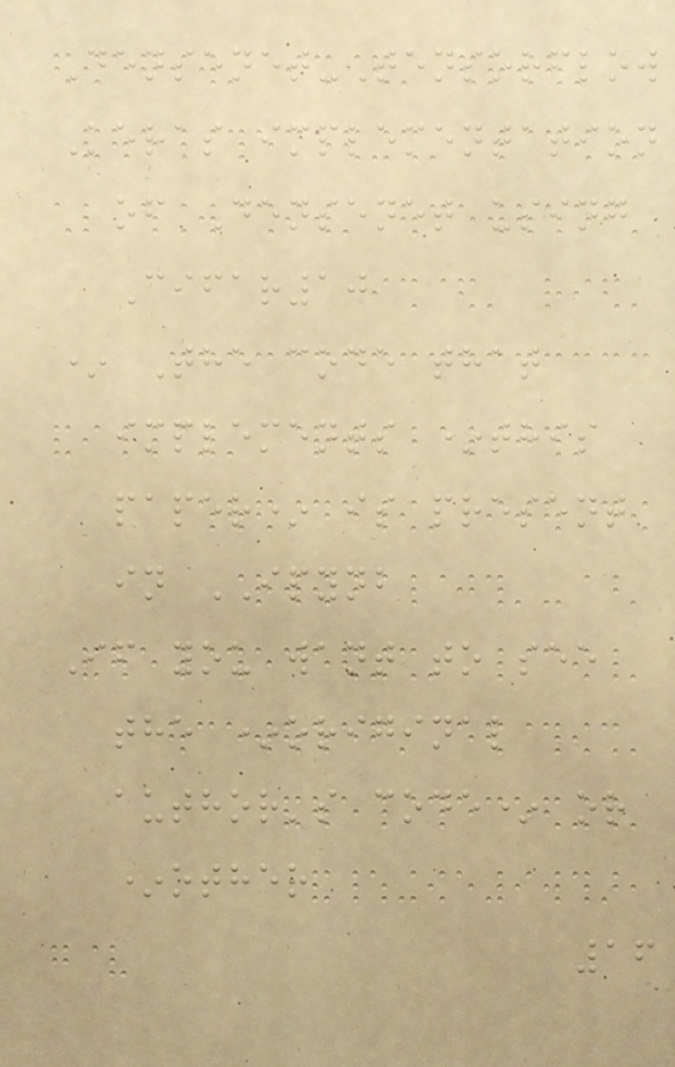Densenet-Tensorflow
Keras implementation
of Densenet using
Cifar10
* The code that
implements *this
paper* is present
in IPYNB
If you want to see
the *original
author's code* or
*other
16
